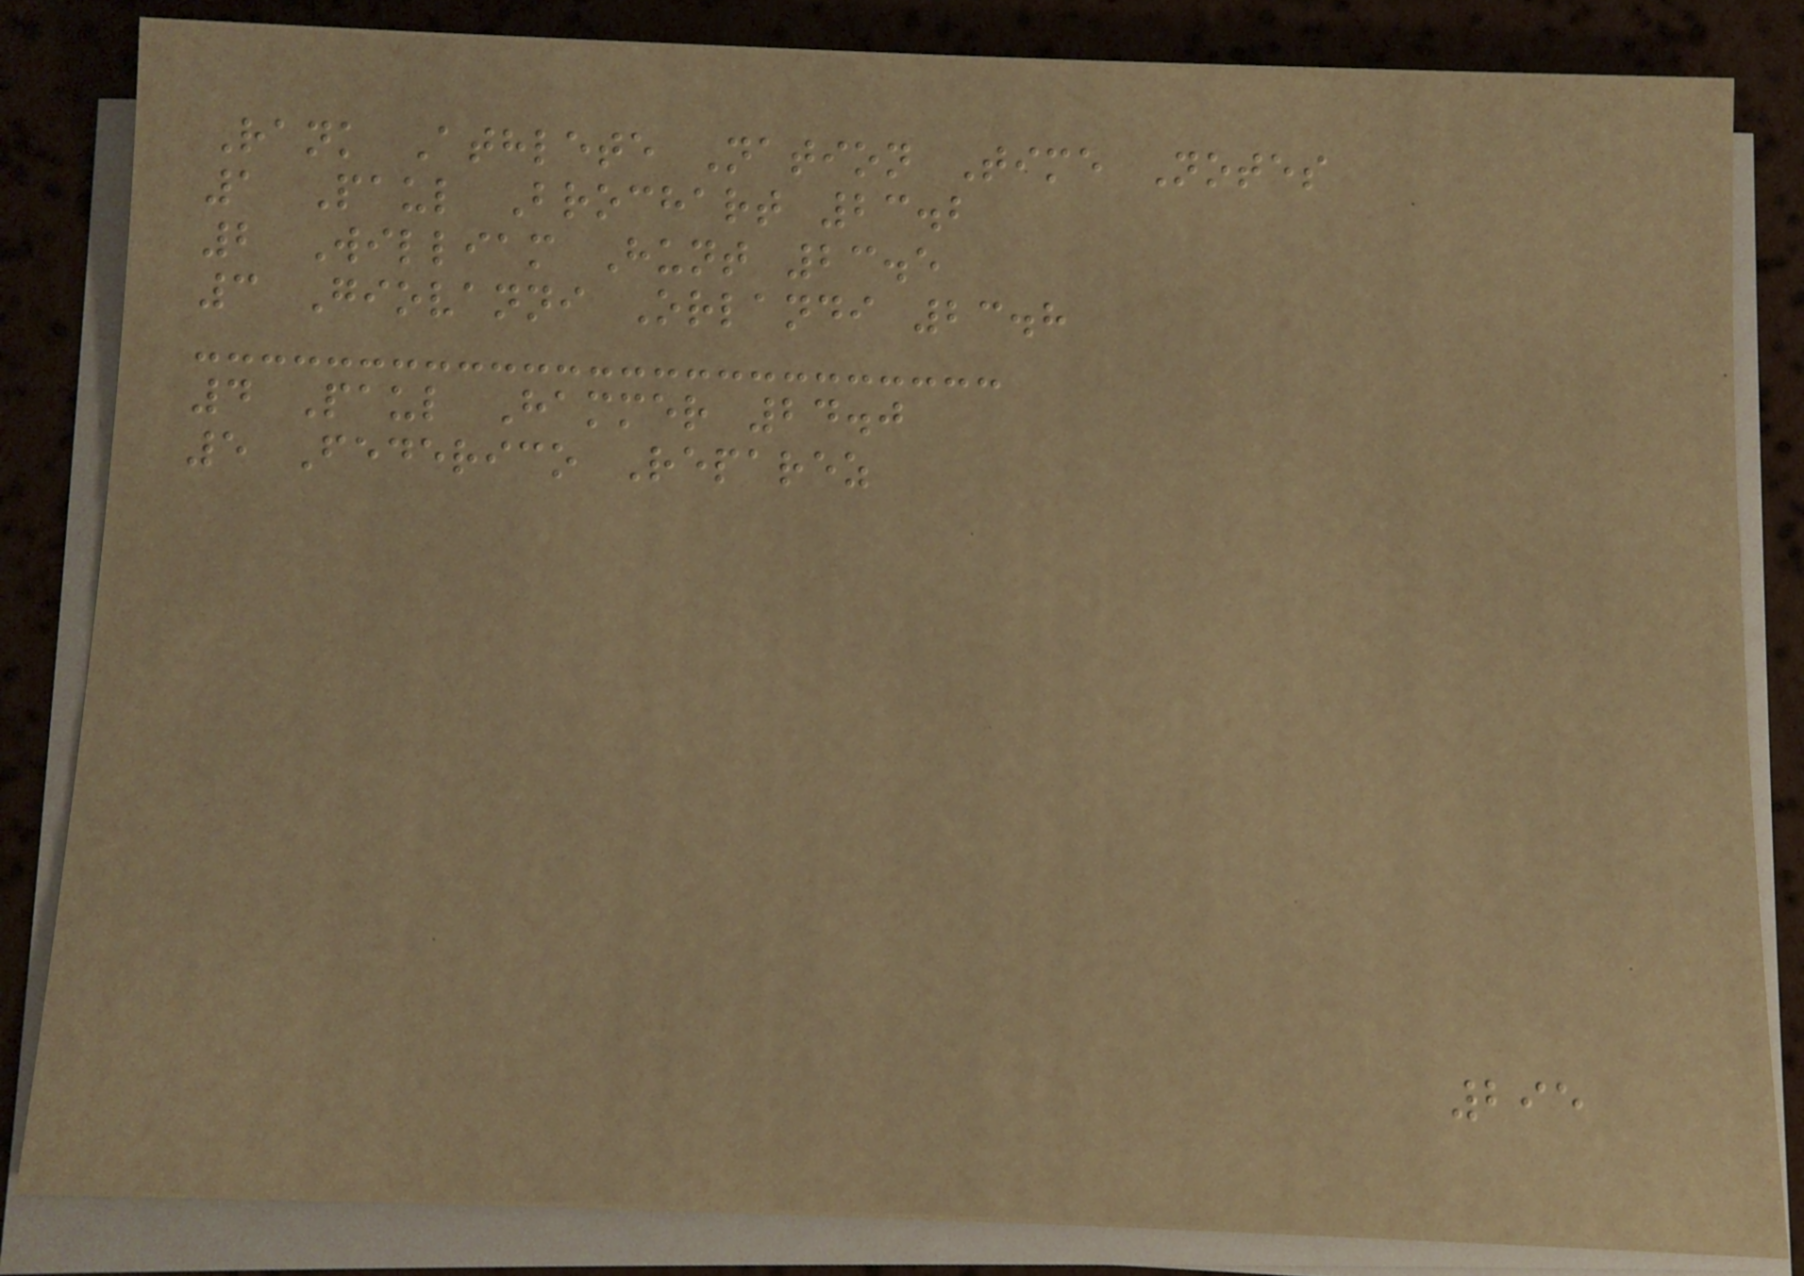Rank Athlete Nation Time Notes
1 Paul Brochart 23.2
2 William Hunt 23.5
3 Giovanni Orlandi 23.8
4 Paul Hammer 24.0
5 Federico Reparez
295
